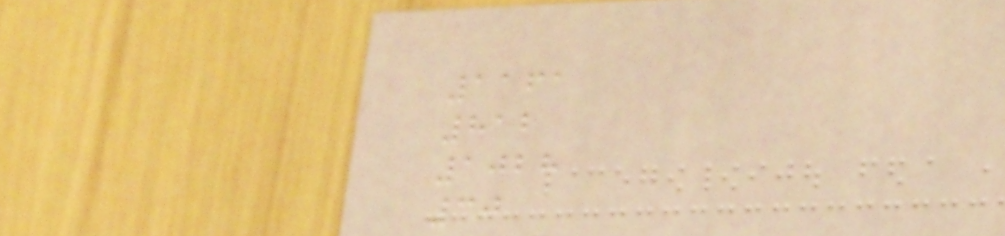1161
812
1028
30
